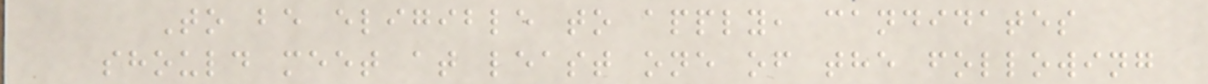To be eligible to apply, candidates
should meet at least one of the following
